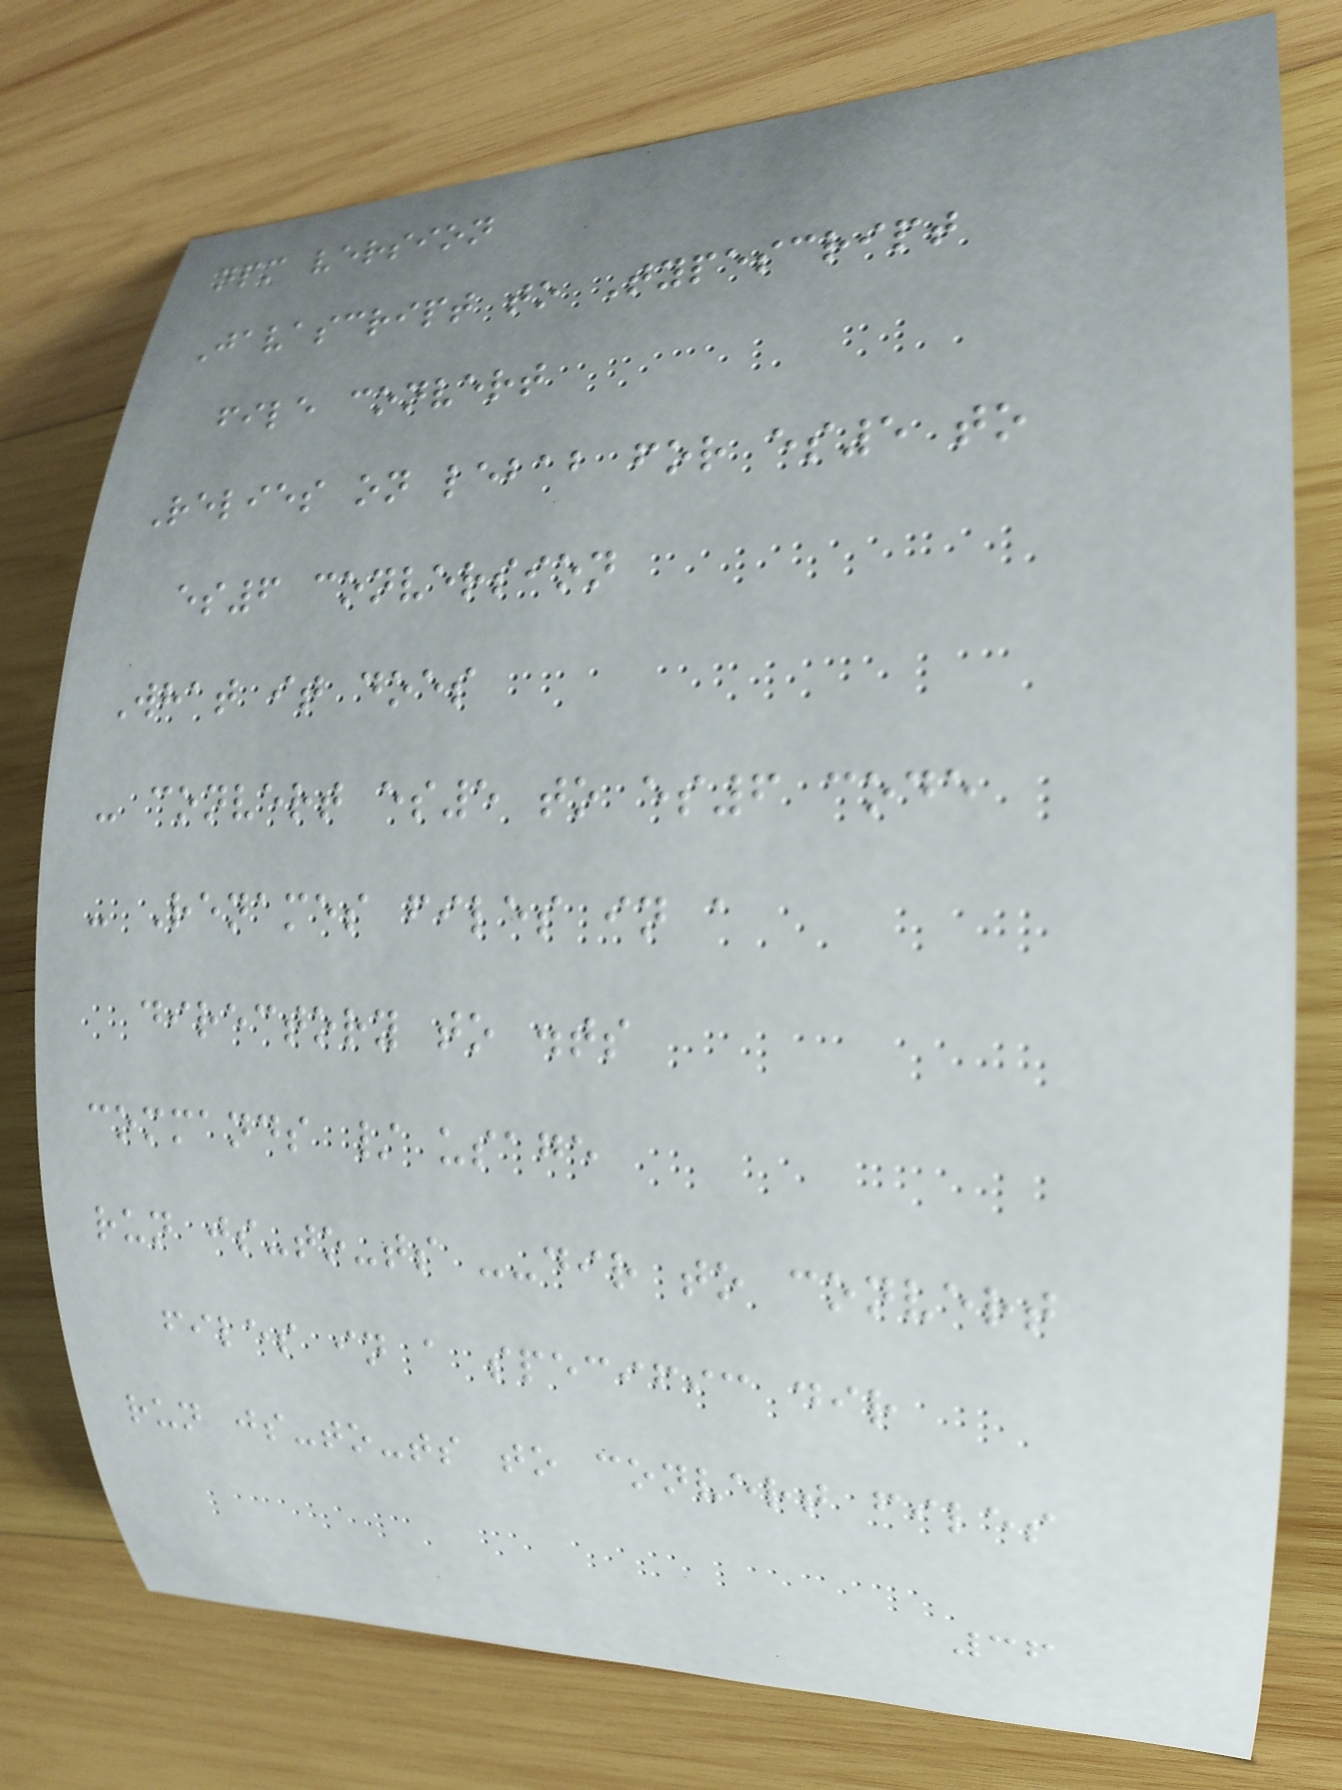npm version
Javascript to Typescript
file convert
Relies on lebab for es5 to
es6 conversion
What it does
- convert es5 to es6 code
- Renames files in a
directory to .ts
commands / usage
run js-to-ts --dir to convert
files in a specific dir
run js-to-ts to convert files
36
